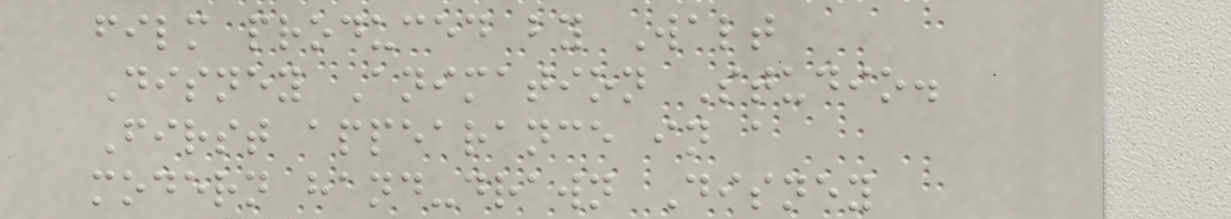film produced by Walt
Disney Animation Studio.
First appearance in a
modern hand-drawn Disney
